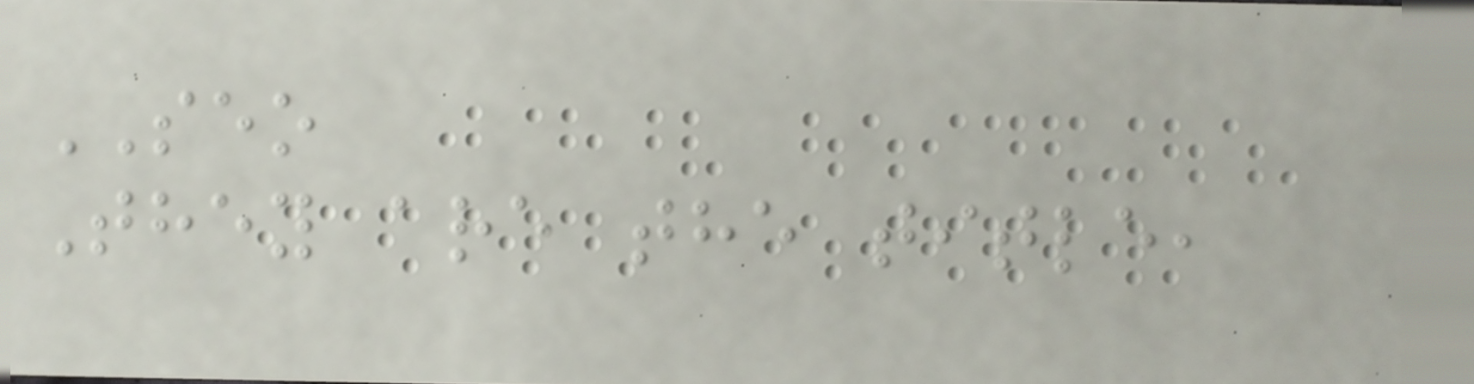SEO
They are the title,
